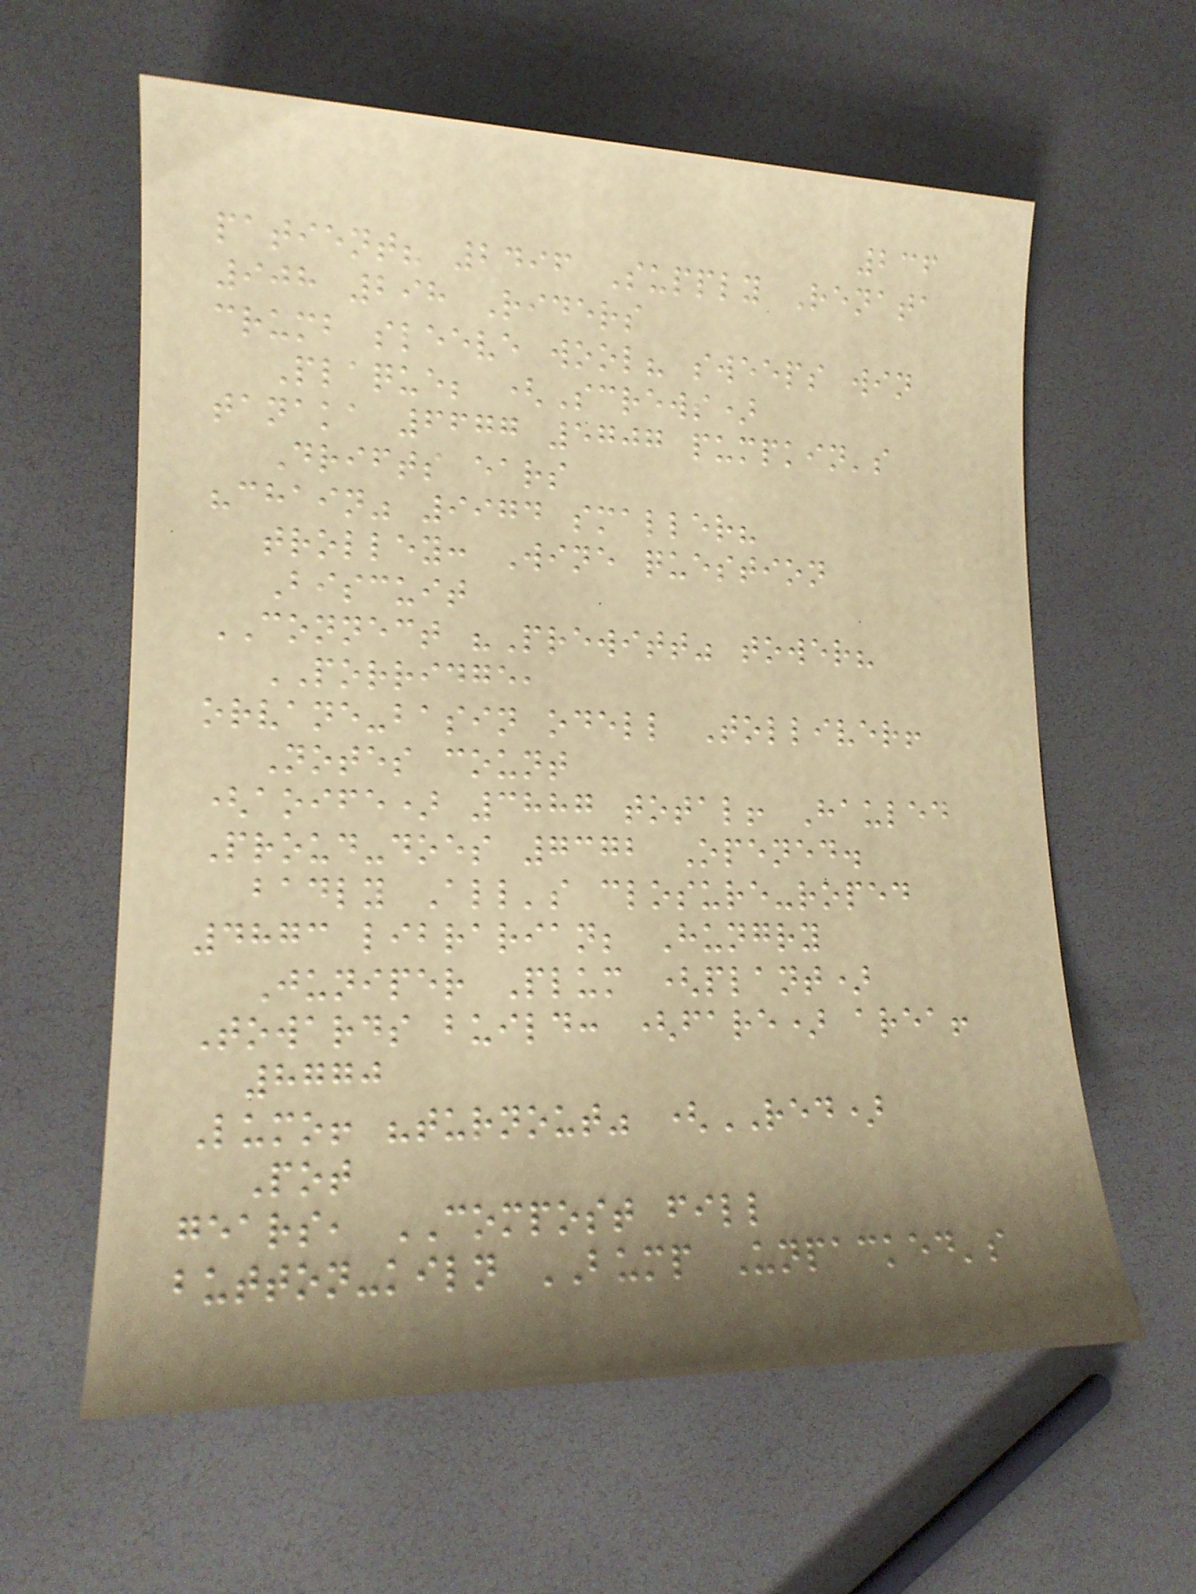236
patient? 2496 Supply Renata
908 298 Riders
crumb sleeve wool? sweeps win
Plaque; (Screws)
tanaka 6677 5707 pumpkin's
Drifts ears
"chain" 9974 smaller?
trolley: Wine question
Biscuit
CONNECT "Prewitt" tower?
PORRIDGE,
orvane-basin odell Tolliver!
Notes count
(aoife) 3887 total! Hauled
Proud-does 7372 Opened.
badly All's closure-roped
4873 librarian; Hungry
Juniper Plum (plant)
Towards build: (fare) area!
8770
Lumo! "turnout" (RED)
Pot
gears, COMPOST fill
button-kiln BUMP Unpacked's
